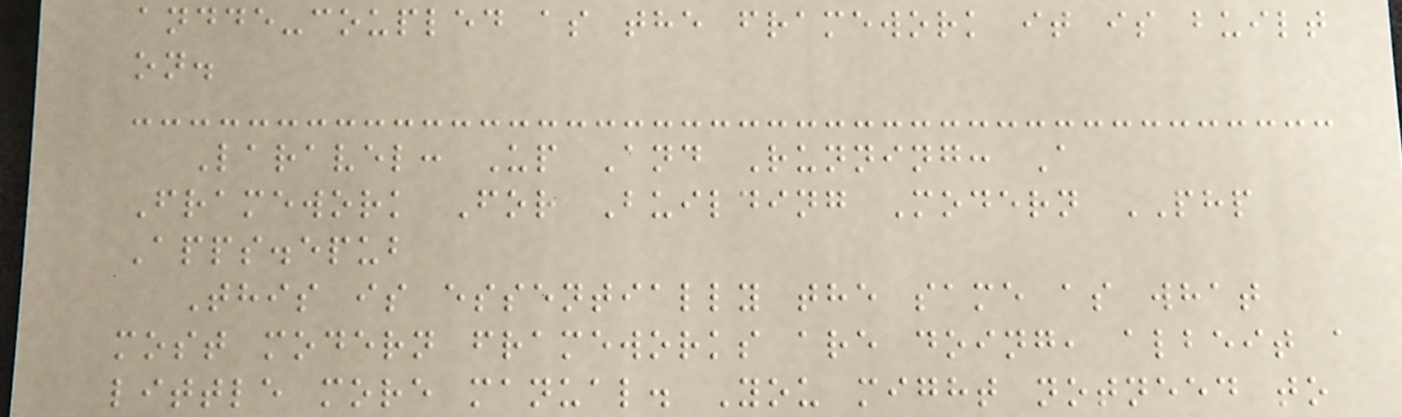andde-coupled as the framework it is built
on.
Laravel: Up And Running: A
Framework For Building Modern PHP
Apps.epub
This is essentially the same as what
most modern frameworks are doing, albeit a
little more manual. You might notneed to
